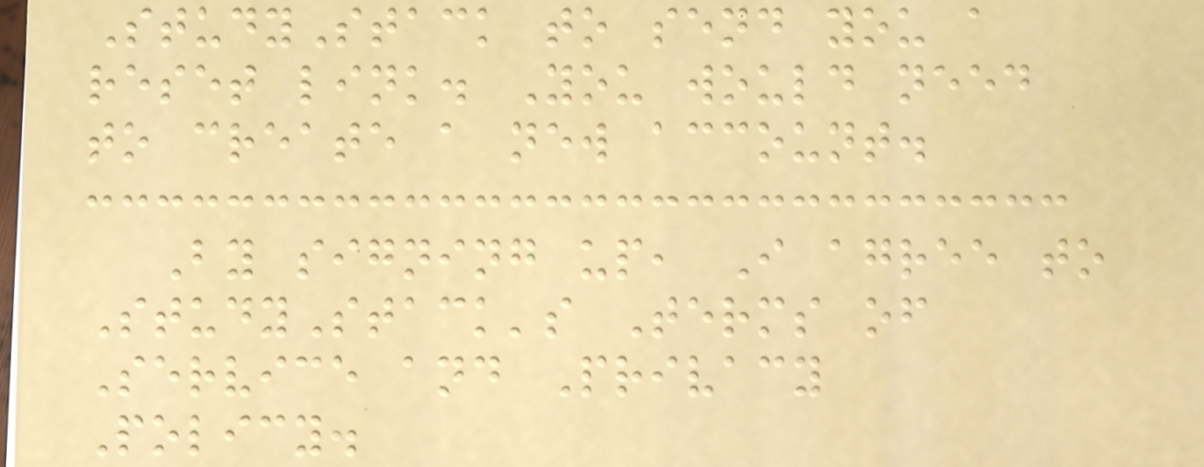StudyStack to send you a
reset link. You would need
to create a new account.
By signing up, I agree to
StudyStack's Terms of
Service and Privacy
Policy.
